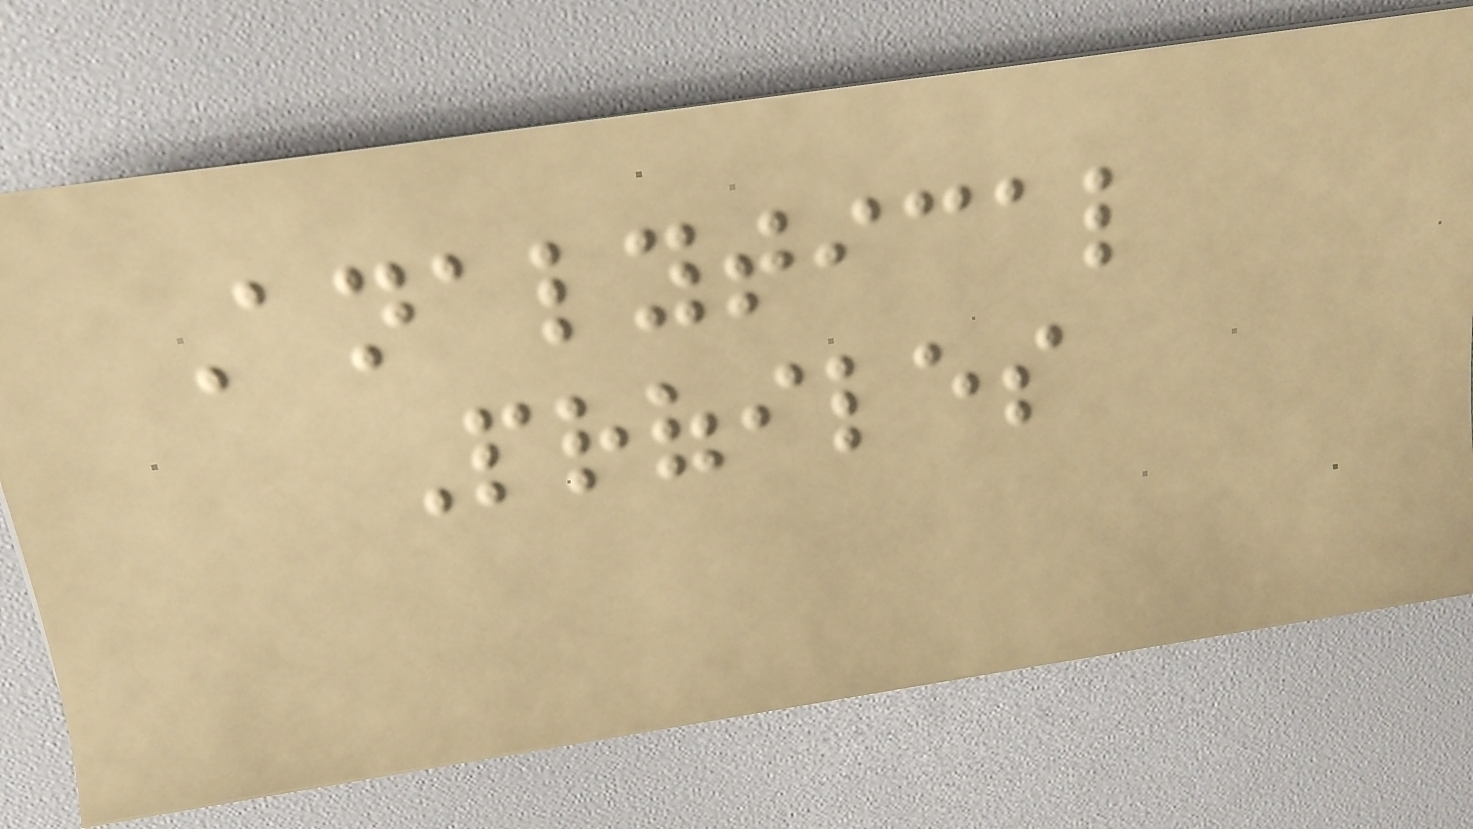Analytical
Profiles
